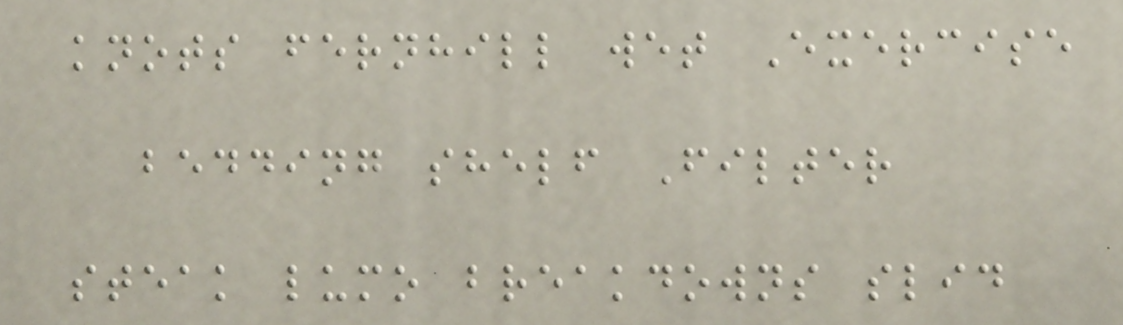knots fernhill wet Exercise
bedding shelf Filter
steak lumo breakdowns slid
